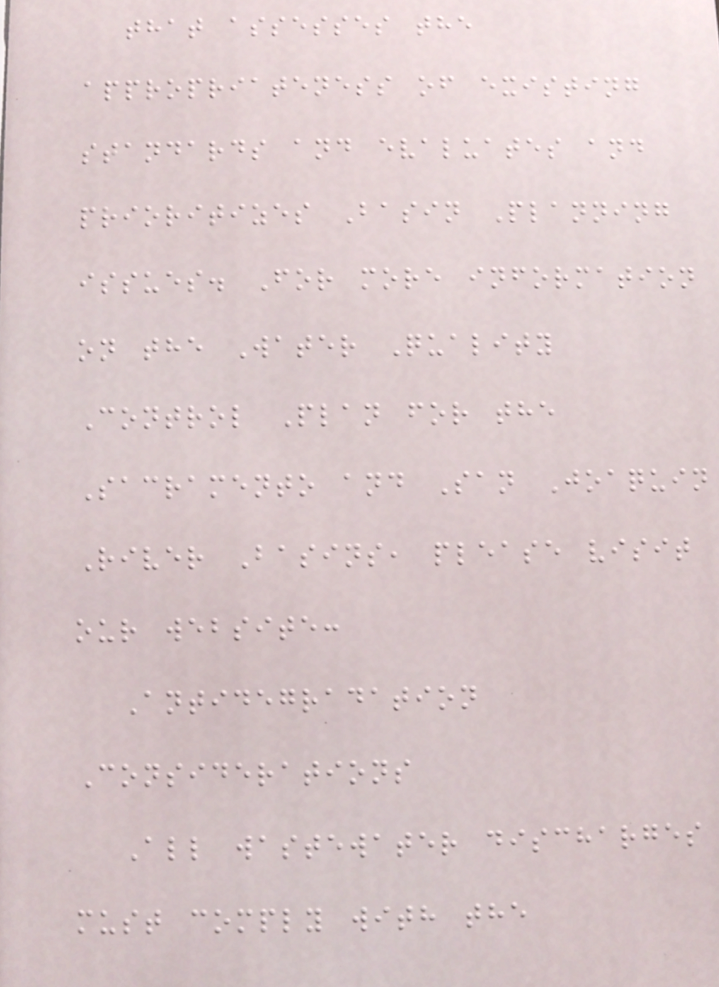that assesses the
appropriateness of existing
standards and evaluates and
prioritizes Basin Planning
issues. For more information
on the Water Quality
Control Plan for the
Sacramento and San Joaquin
River Basins, please visit
our website:
Antidegradation
Considerations
All wastewater discharges
must comply with the
